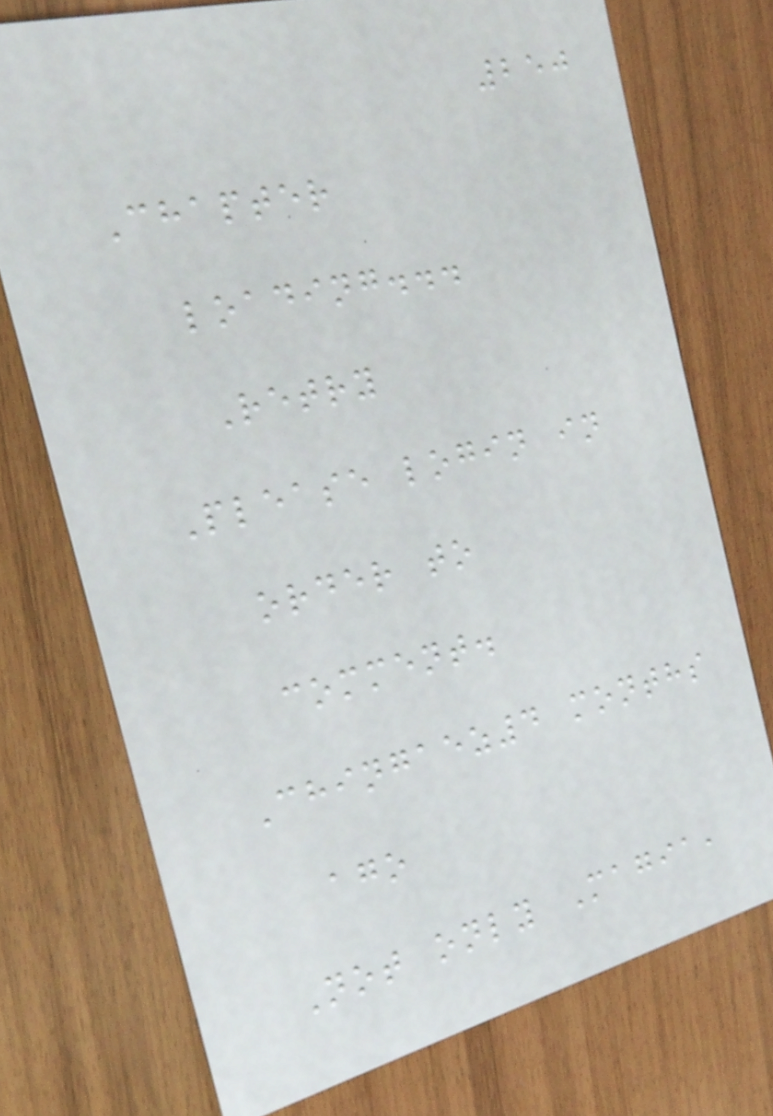250
Chapter
loading...
Retry
Please login in
order to
comment.
Chingaez4 months
ago
Not only Magia,
